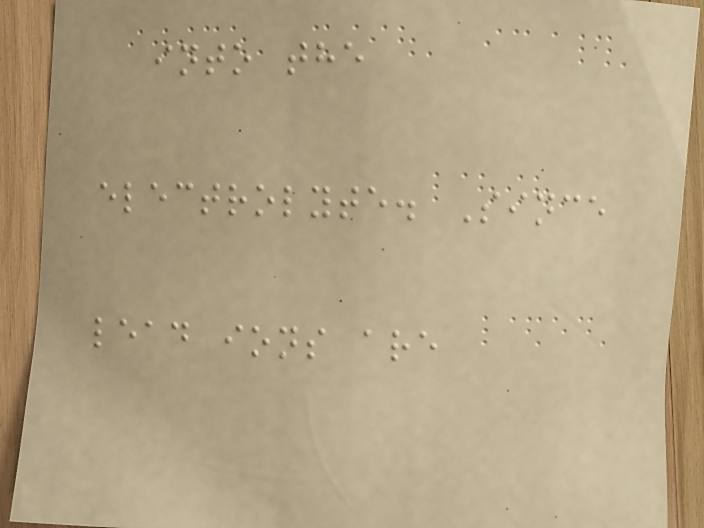into the
electrolyte. Since
lead ions are
